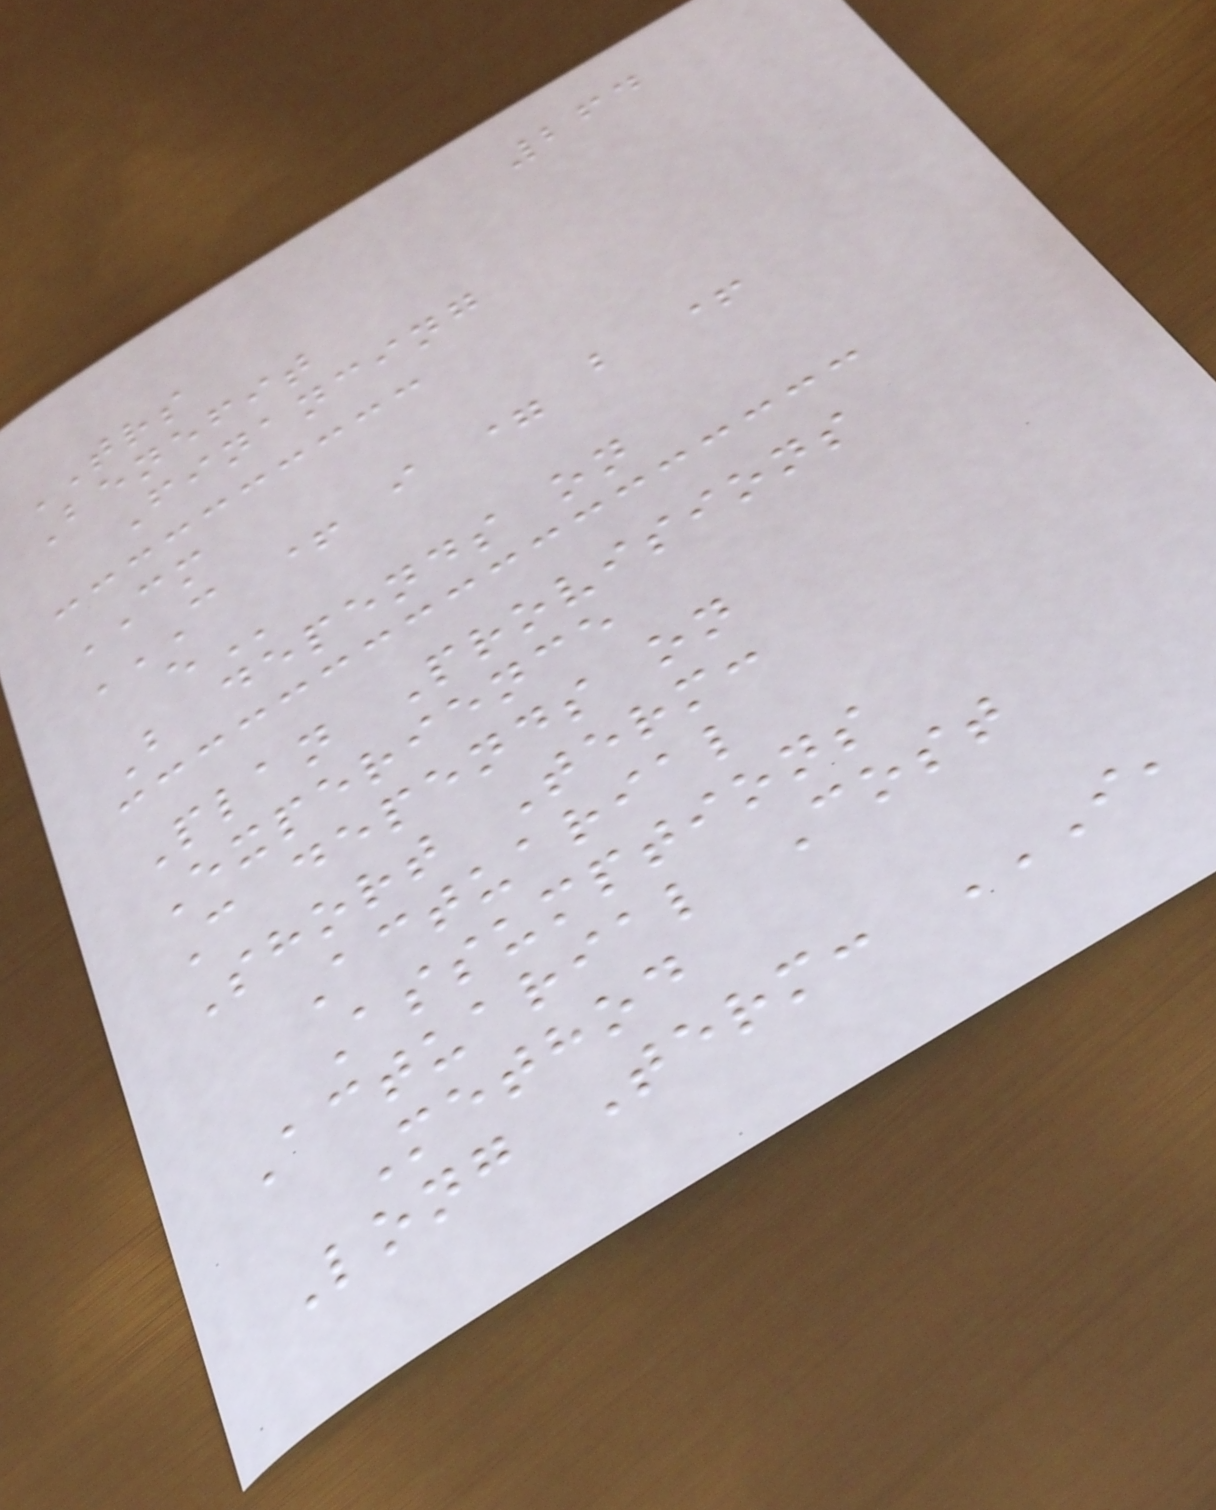264
TRS
Benefit
Financing
CM
C + I = B +
E
B depends on
Plan Provisions
Experience
C depends on
Short Term:
Actuarial
Assumptions
Actuarial Cost
Method
Long Term: I,
